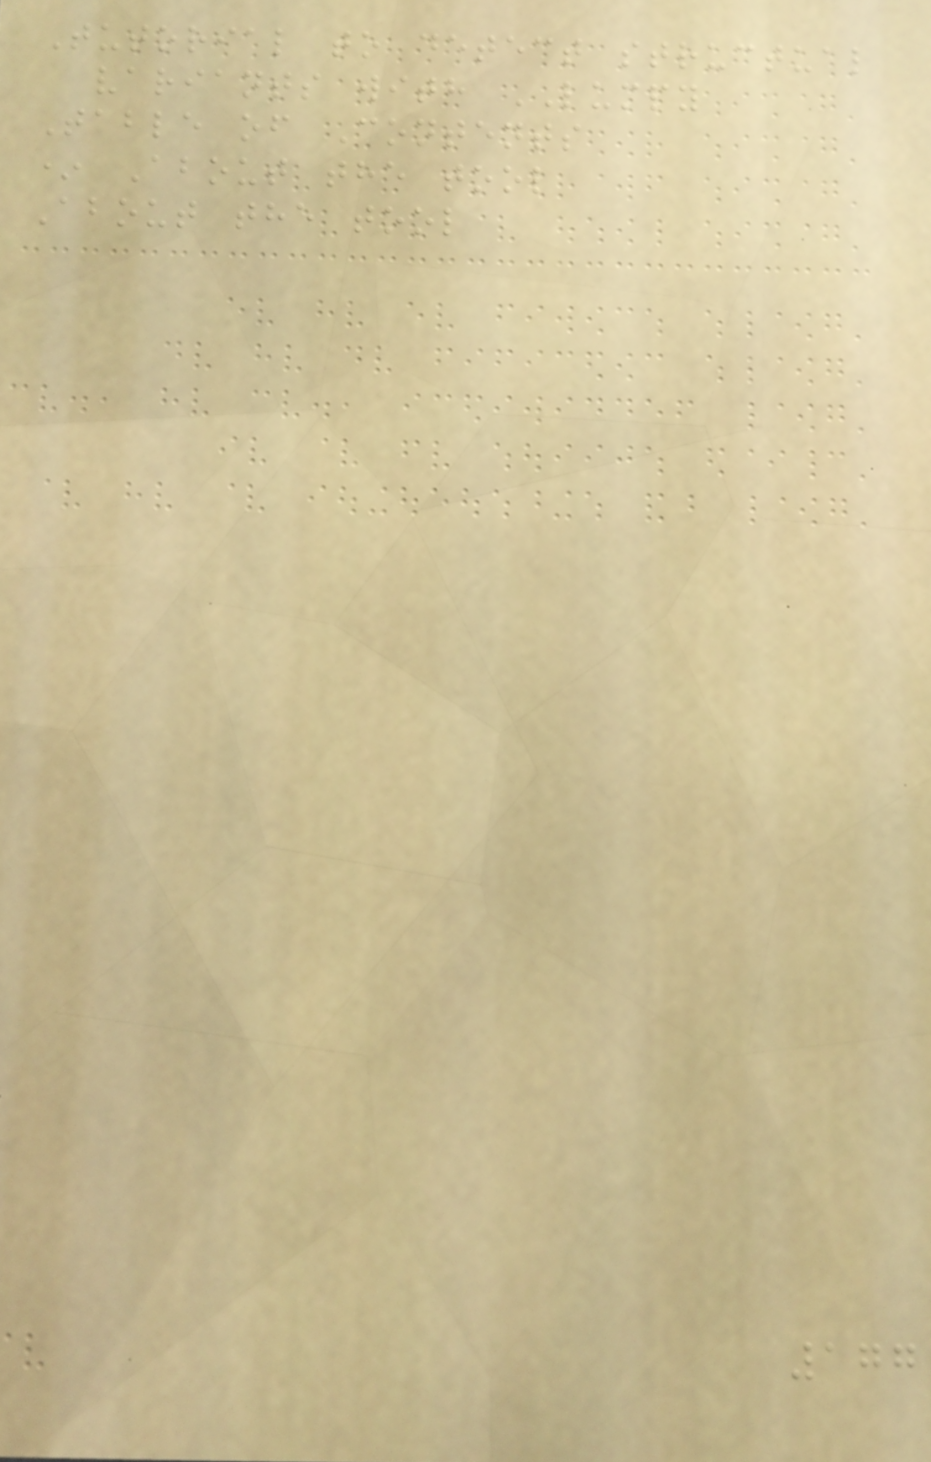Tutorial to detect structual
variants with LUMPY
Table of Contents
* About the tool
About the tool
177
